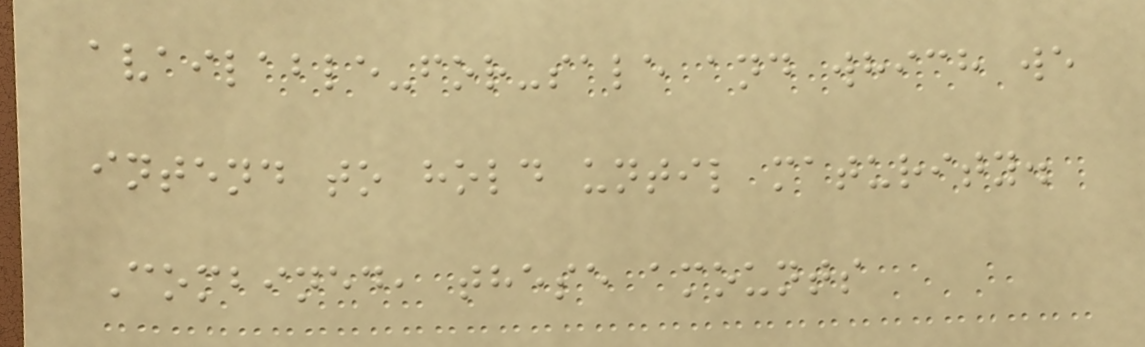available-for-sale and which we
intend to hold until maturity.
Combined, these amounts
